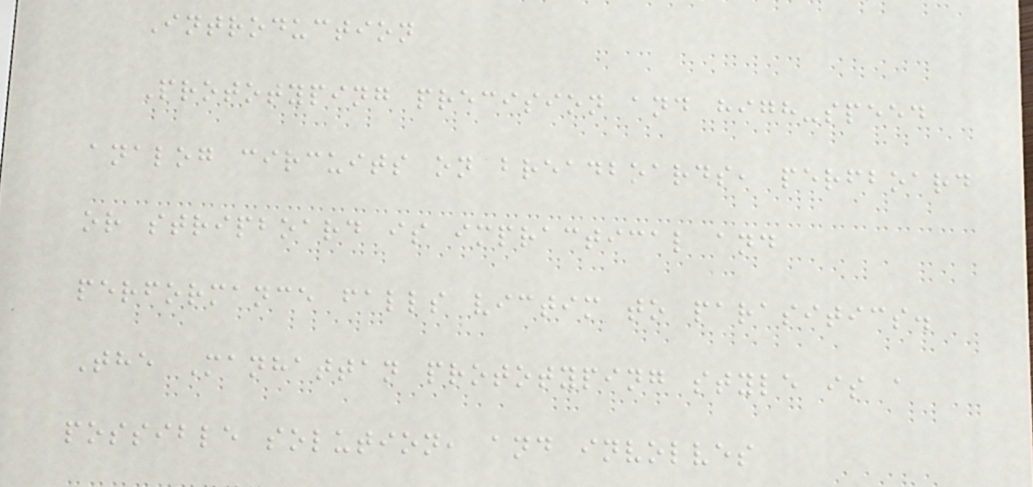Introduction
Prototyping precision and high-speed
analog circuits on breadboards, perfboard
or stripboard is impractical and
performance falls victim to parasitics.
The Manhattan prototyping style is a
possible solution, and involves
